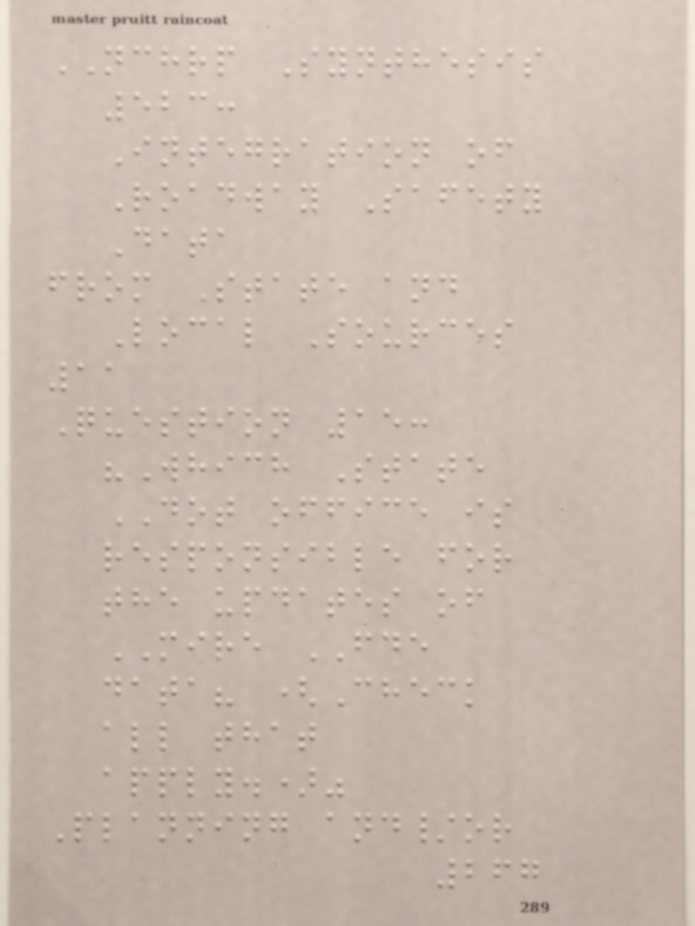NCHRP Synthesis
523:
Integration of
Roadway Safety
Data
from State and
Local Sources
11
Question 15:
"Which State
DOT office is
responsible for
the updates of
MIRE FDE
data? (Check
all that
apply.)"
Planning and/or
267
